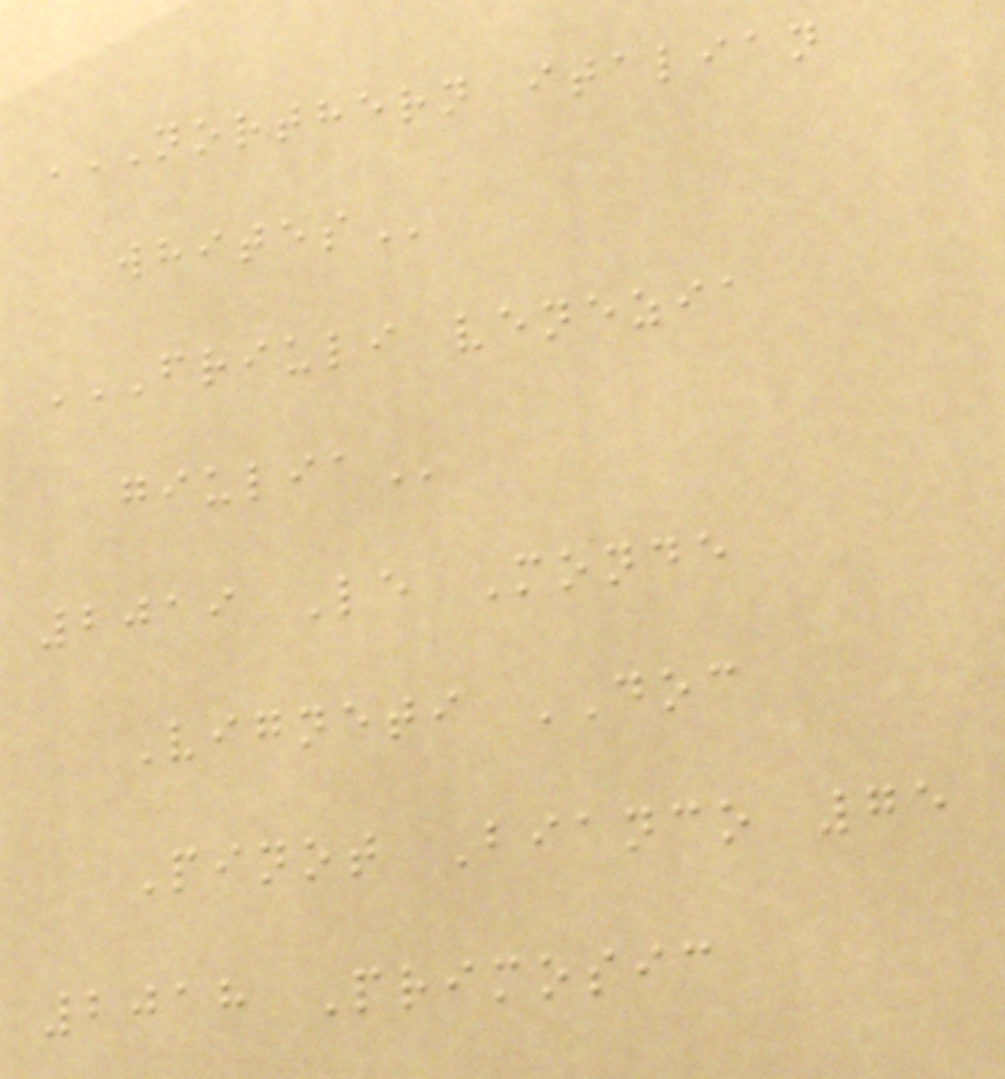NORTHERN ITALIAN
WHITES
FRIULI VENEZIA
GIULIA
2019 Le Monde
Vigneti DOC
Pinot Bianco 75
2018 Primosic
